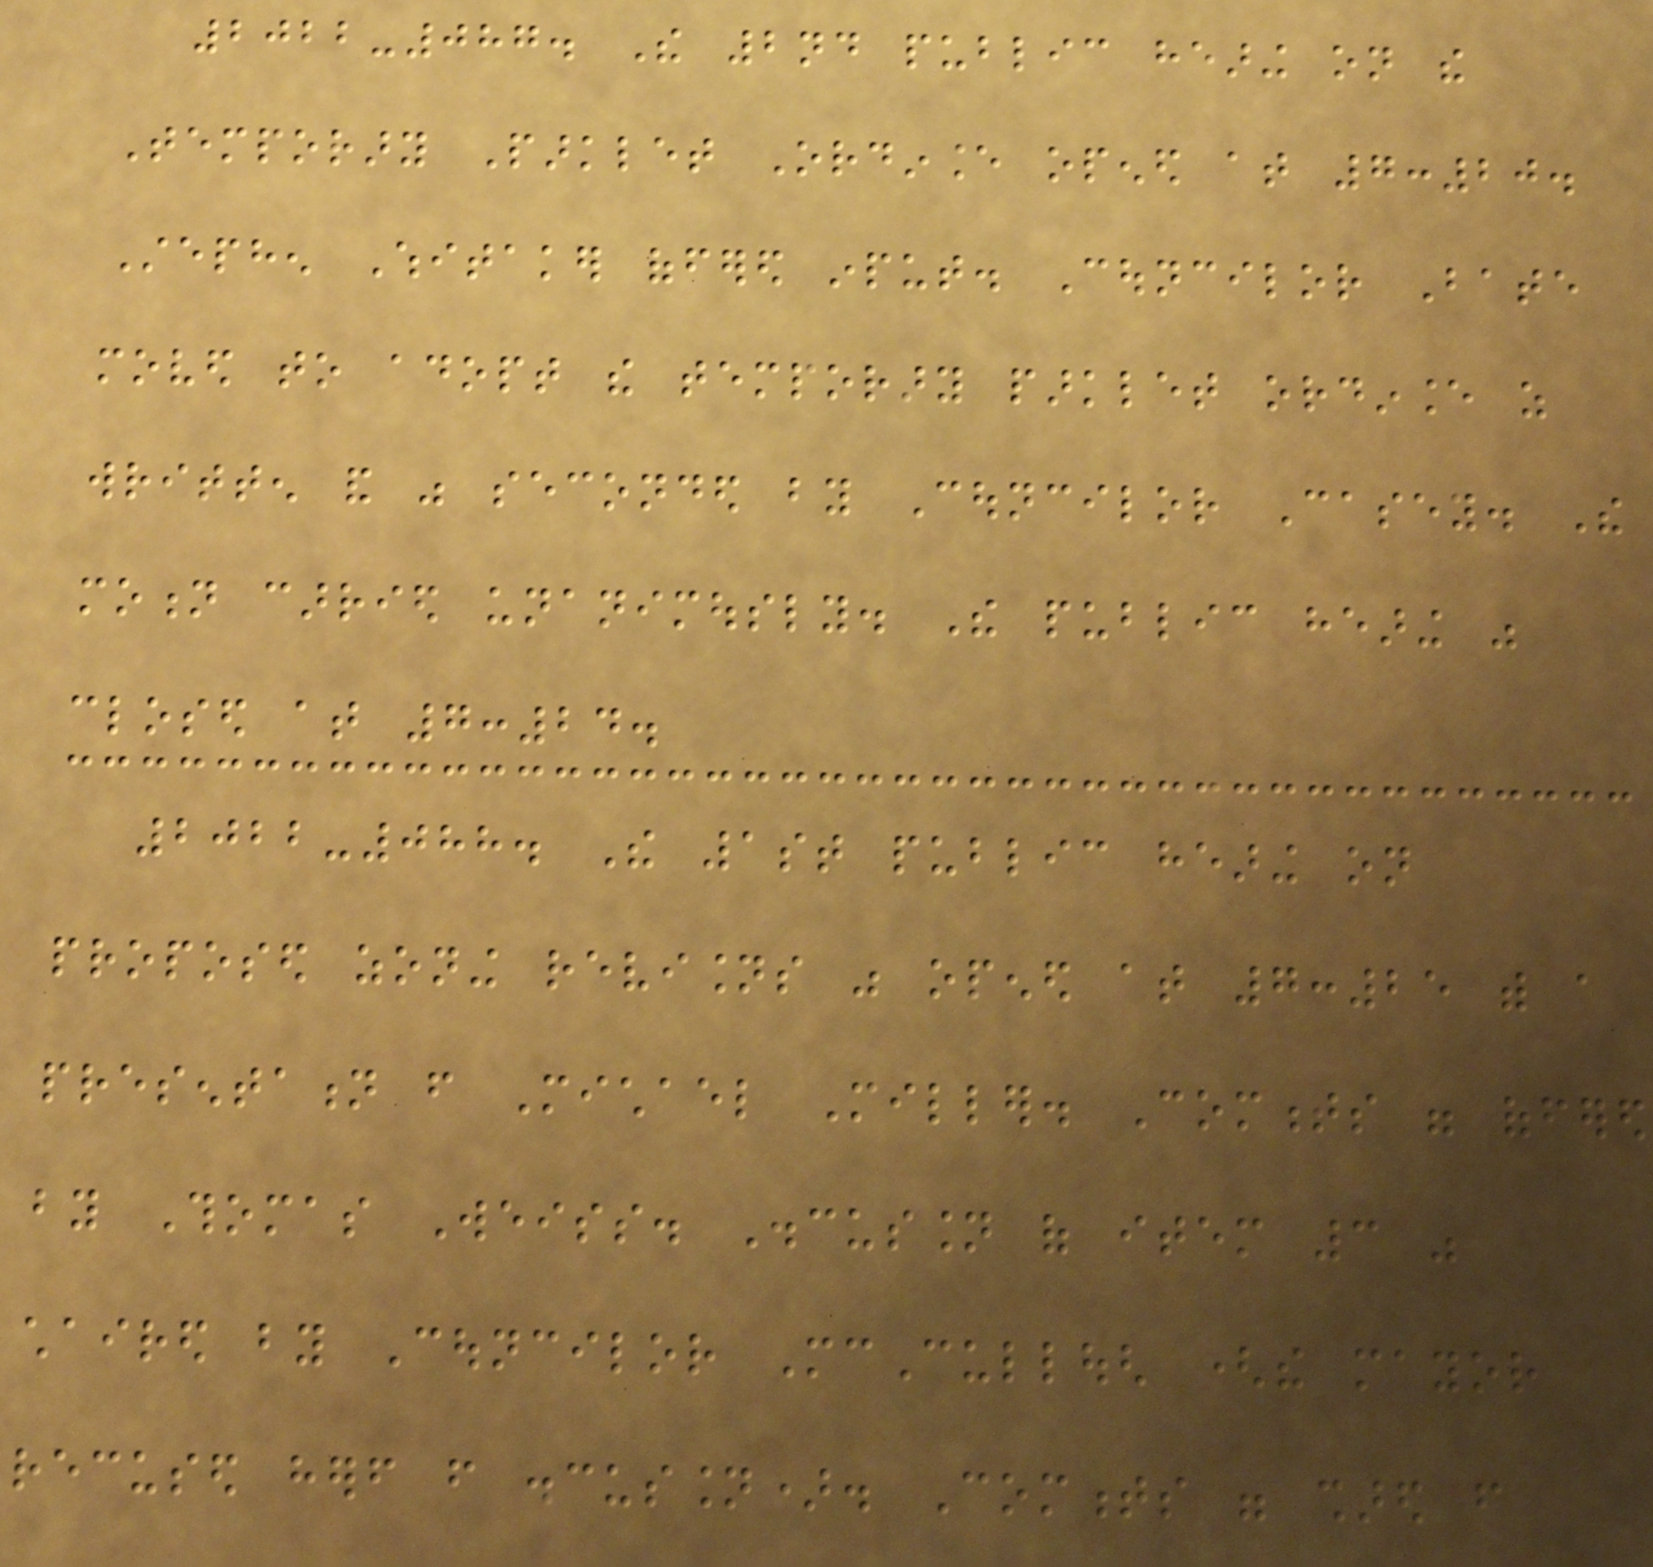2022-087. The 2nd public hearing on the
Temporary Parklet Ordinance opened at 7:20.
Stephen Whitaker offered input. Councilor Bate
moved to adopt the temporary parklet ordinance as
written and was seconded by Councilor Casey. The
motion carried unanimously. The public hearing was
closed at 7:24.
2022-088. The 1st public hearing on
proposed zoning revisions was opened at 7:25 with a
presentation from Michael Miller. Comments were offered
by Thomas Weiss. Discussion of item 3 was
chaired by Councilor McCullough (the mayor
recused herself from discussion). Comments were shared from
